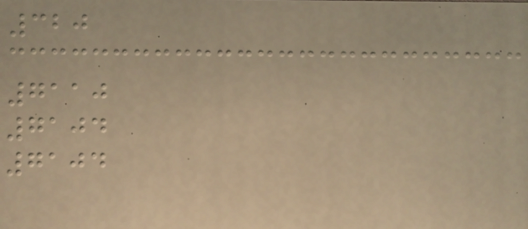320
7110
7104
7104
